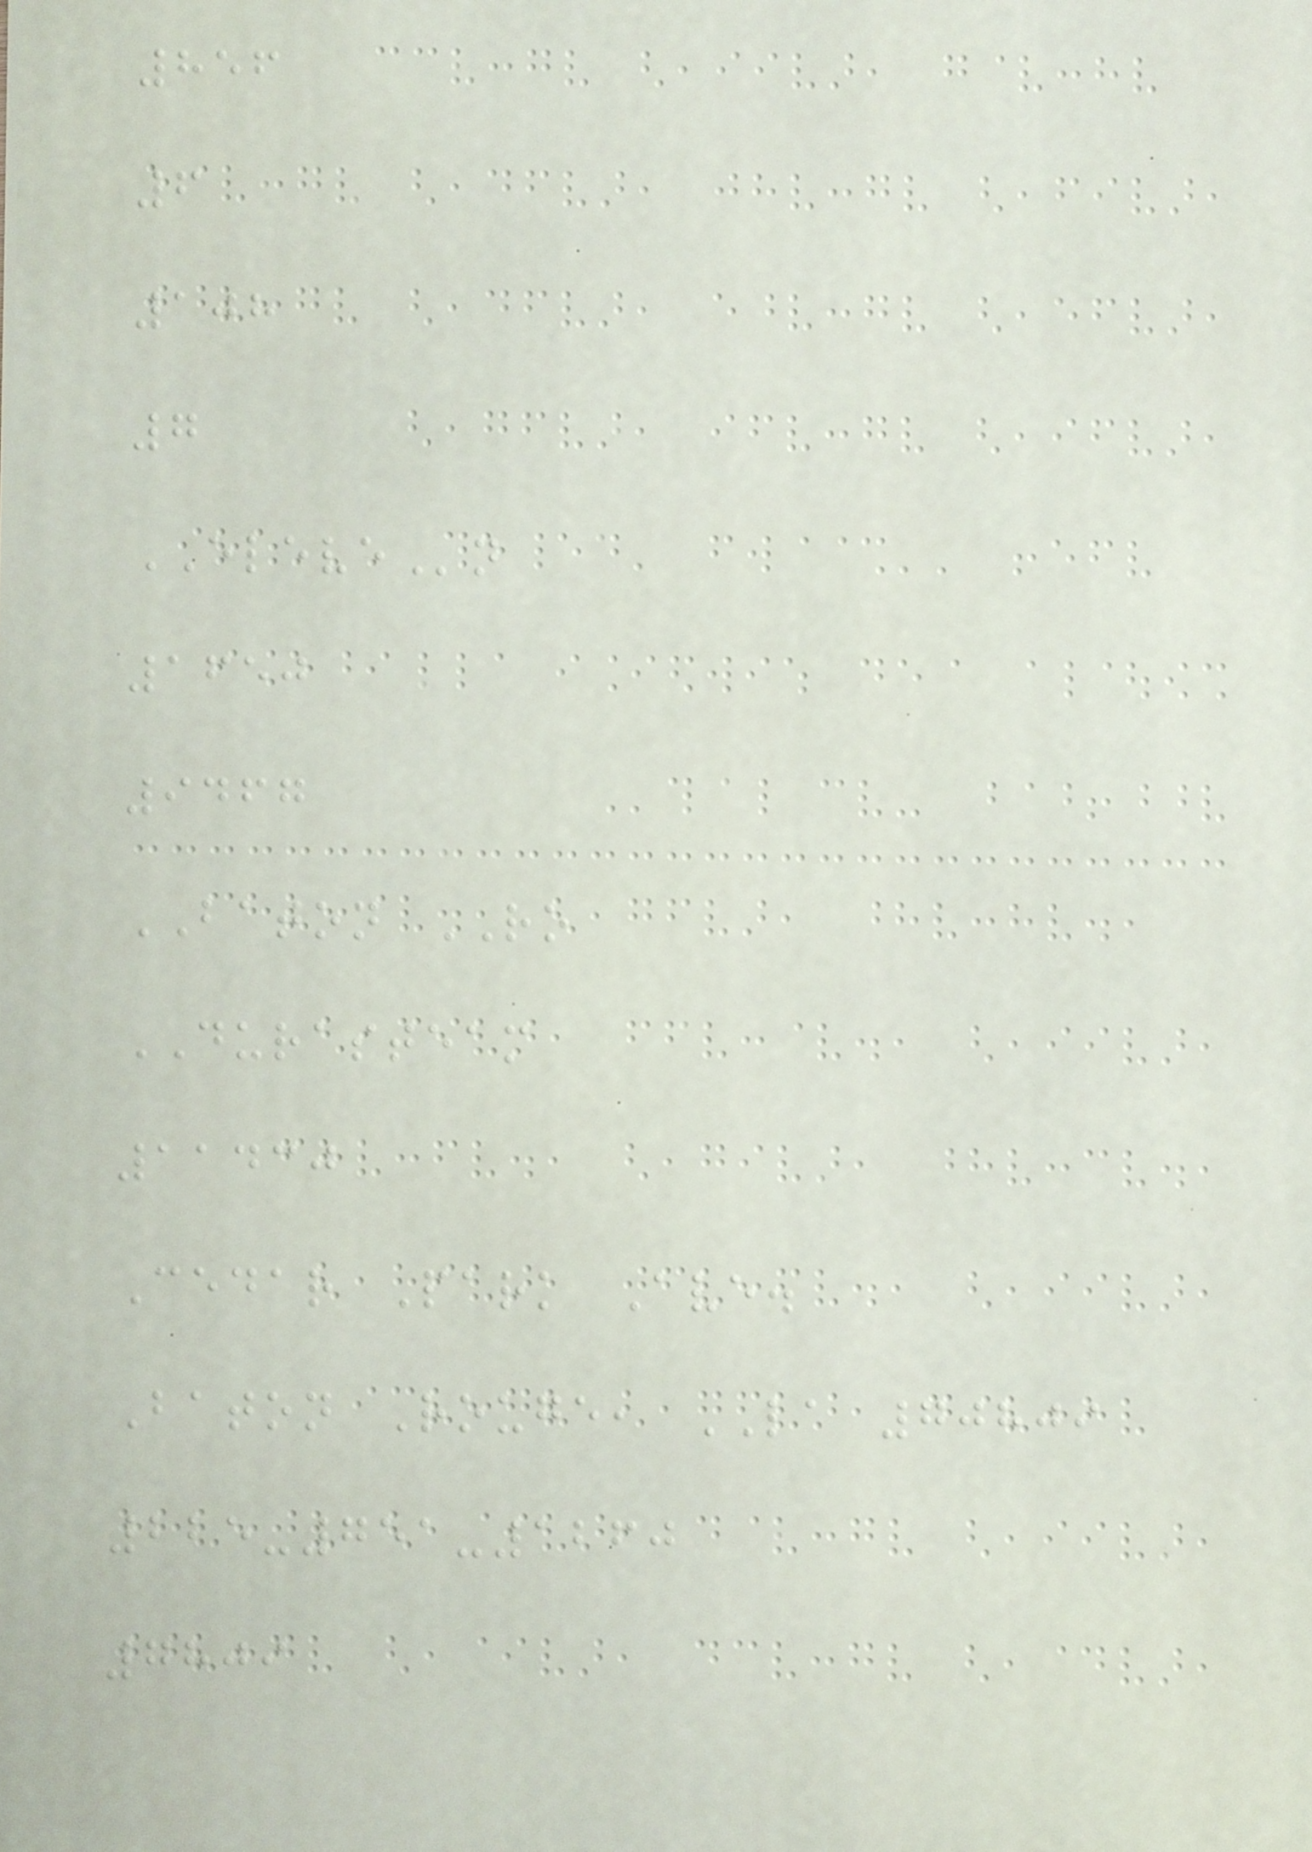856
6
108
7
ELEVEn
1650
9467
BATON RO
DURASTEAM
11430
Cedar Park Ave.
Baton Rouge, LA 70809
225-751-1260
7809
